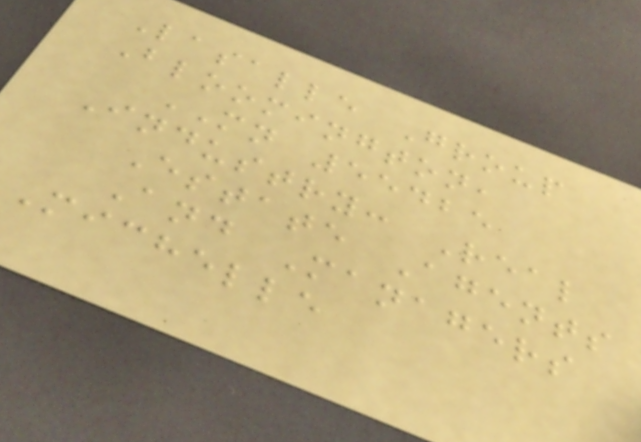Lasalle Group
Bloomington,
MN 55425
Industry: Real
Estate Agents
And Managers
Michelle
